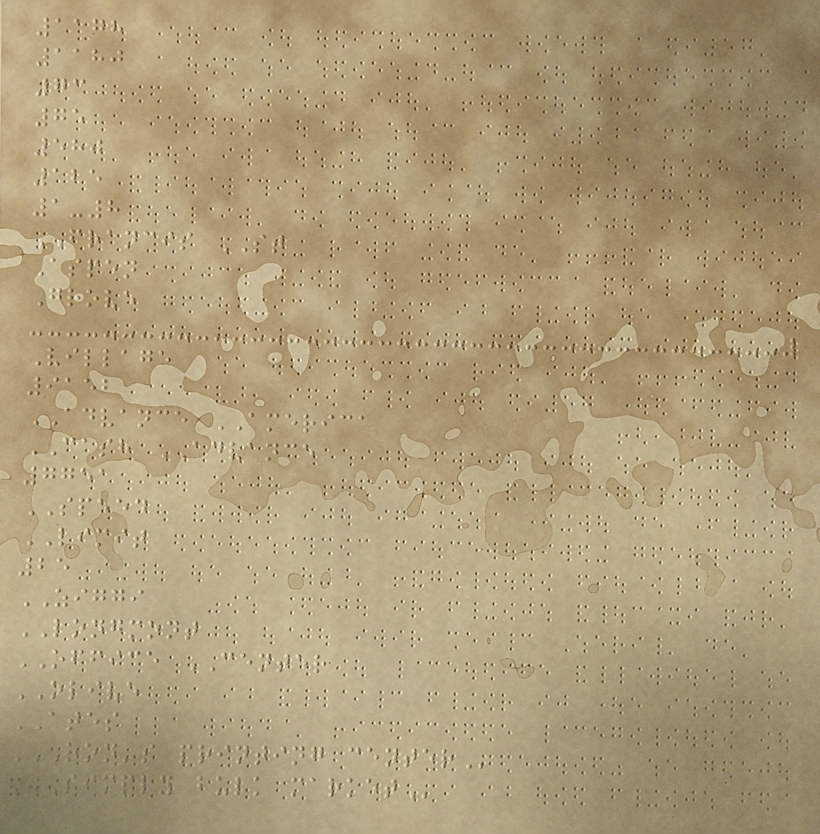1178
1180
73
75
580
125
1-8
FRANCIS ST
Aspen
Grove
Village
9152
ADVANCE AMERICA
CASH ADVANCE
7751
SPEED
LIMIT
25
ZIGGI
LONGMONT
OFFICE CENTER
OLIVE
ATES
RON'S PRINTING CENTER
SIMPLY BULK MARKET
